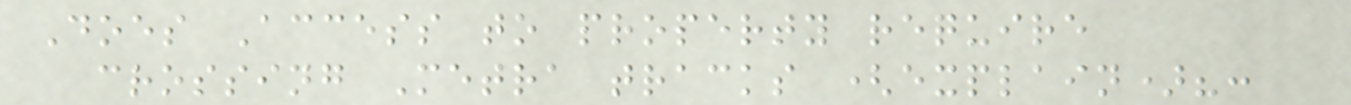Does Access to property require
crossing Metra tracks (explain)?:
